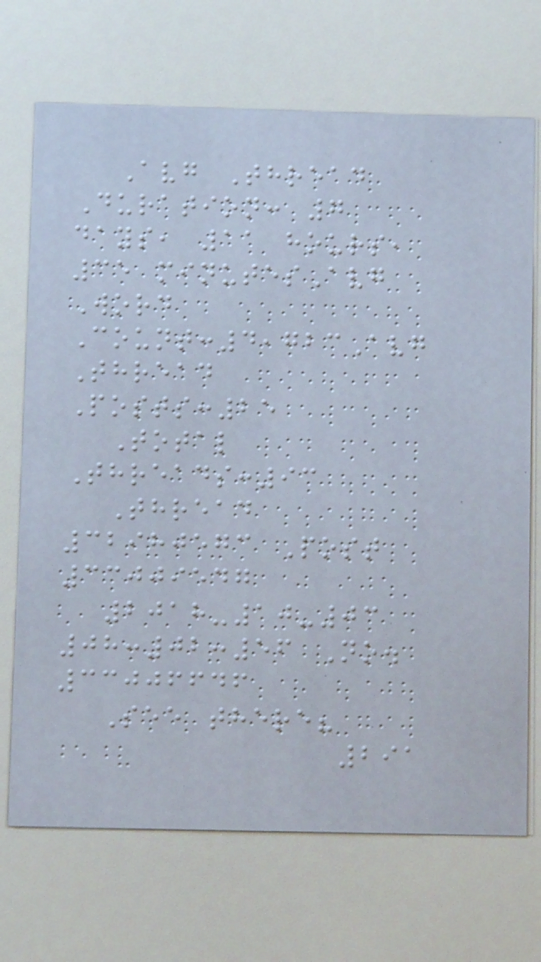Avg Thread
Duration: 7
days, 11 hours,
35 minutesAvg
Word
Count:4,723Avg
Thread
Posts:25
Total
Threads:93
Thread
32980573 Post
33009547
2018-10-03
08:02:56 No.
33006646
See there?
291
